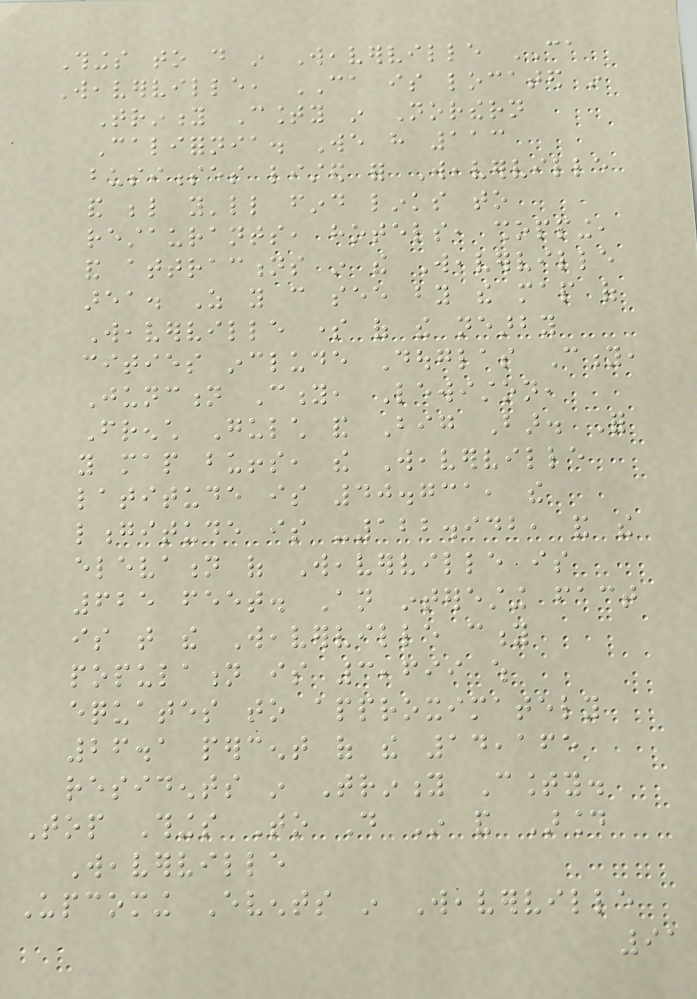Things to do in Weaverville CA
Weaverville, CA is located in
Trinity County in Northern
California. We have 113
businesses listed for Weaverville
and below you'll find links to
restaurants, hotels, shopping,
and attractions in the Weaverville
area. As you can see by the map of
Weaverville some of the nearby
cities include Douglas City,
Junction City, Lewiston,
French Gulch and Big Bar. For
you map buffs, the Weaverville
latitude is 40.731, the
longitude is -122.942, and the
elevation of Weaverville is
625 feet. An interesting fact
is that the Weaverville city
population is 3,699 which
equates to approximately
26.1 percent of the 14,165
residents in Trinity County.
Top Things To Do In and Around
Weaverville
Upcoming Events in Weaverville
91
